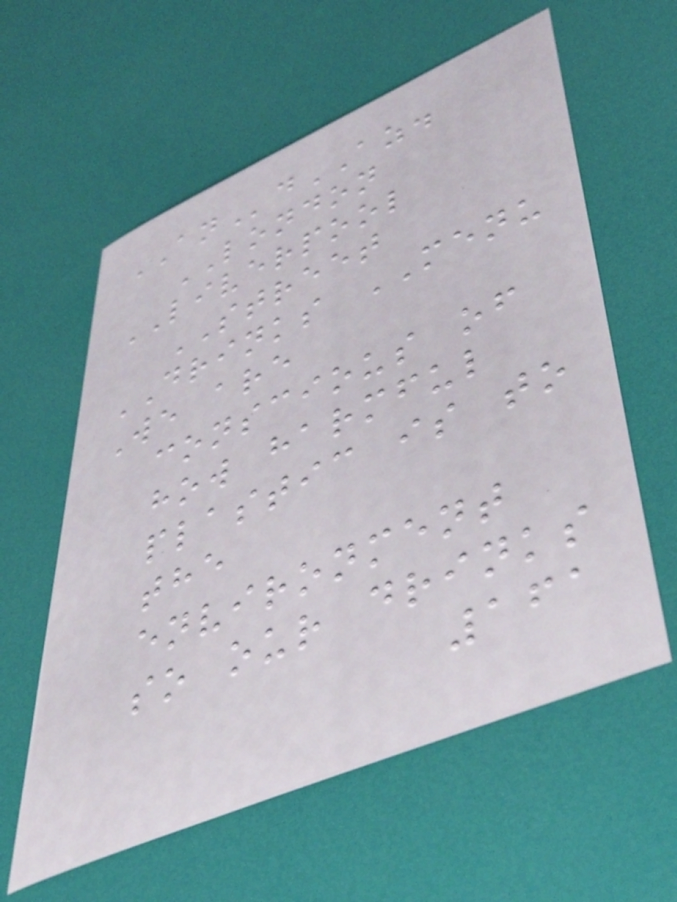ANdAZ.
LONDON
LIVERPOOL
STREET
DRINKS MENU
We are
conscious of
how harmful
plastic is to
the
environment
so our drinks
161
